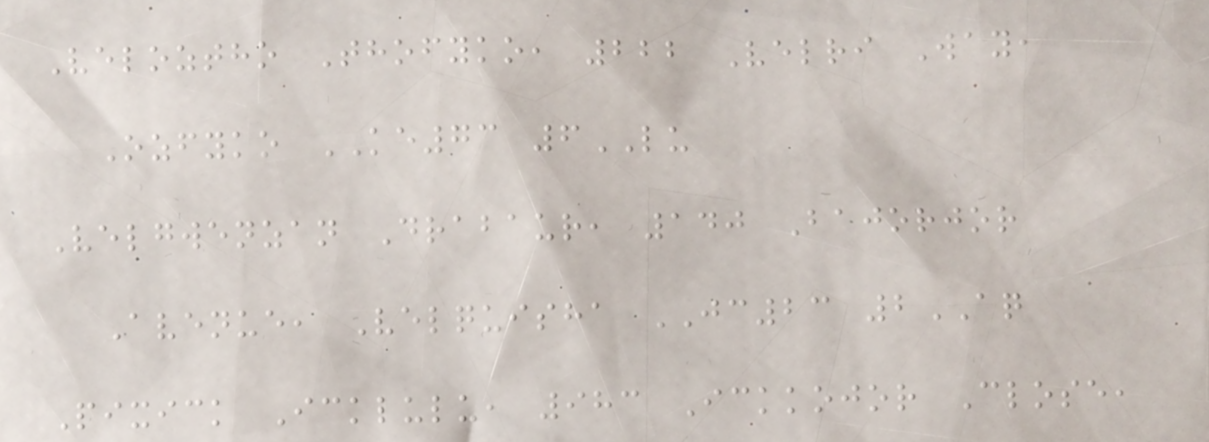Veloztho Thofyko, 222 Velri Way,
Ozfyko KE73 6LU
Velgwenzan Drabaur, 140 Bajorjor
Avenue, Velquisha JC23 2AQ
Pixick Icklulu, 983 Ickkojor Close,
